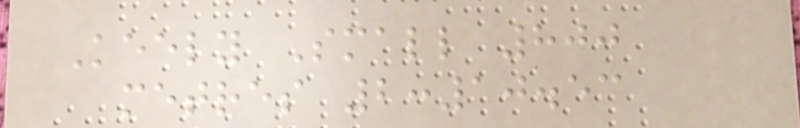Keely Small 800
metres 2:10.53
